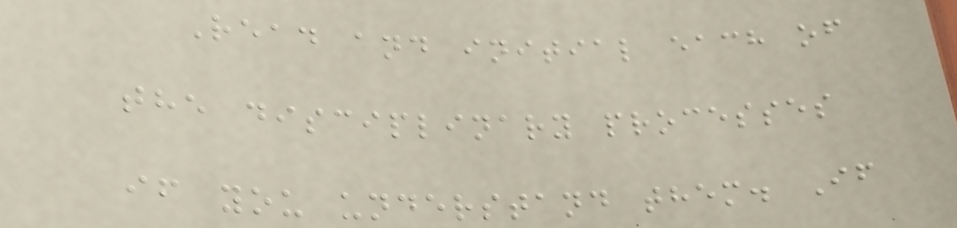Read and initial each of
the disciplinary processes
if you understand them. If
